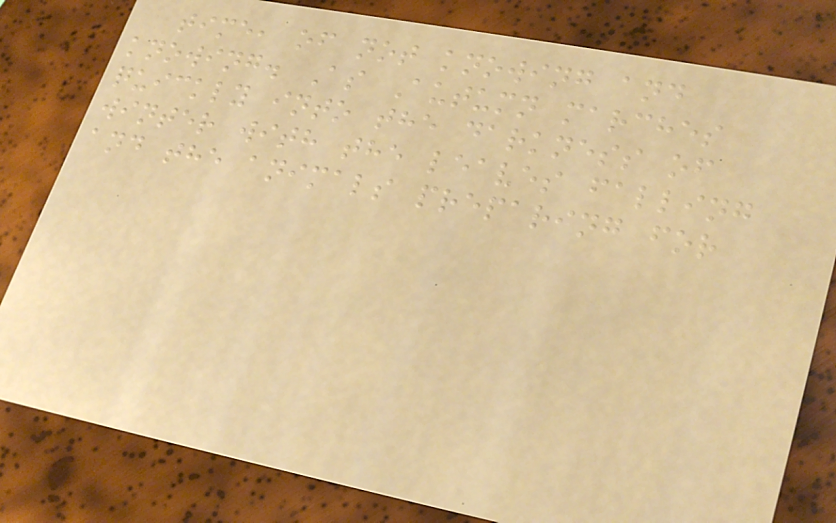time, of not knowing and
knowing. As Autumn marches
quickly into the darkness of
winter with the leaves falling
and the animals preparing for
